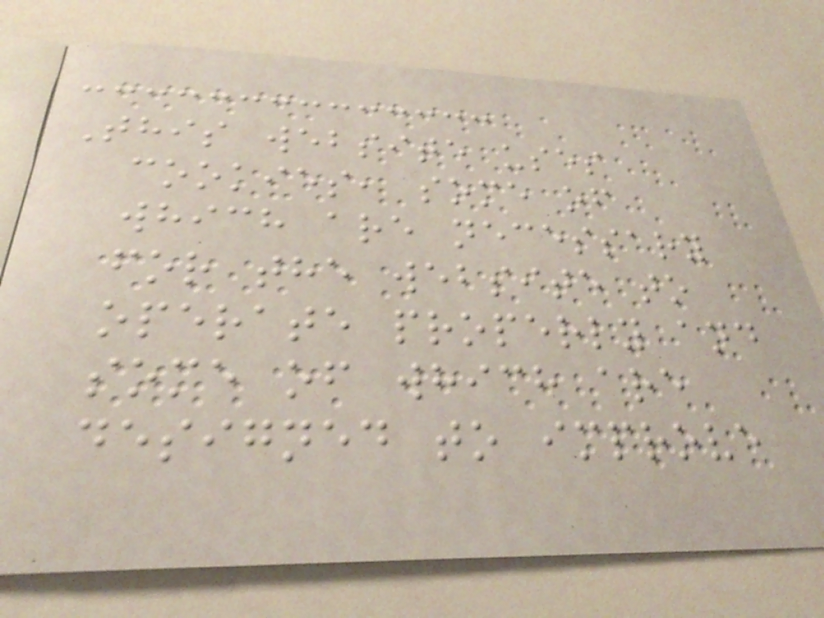This website uses
cookies, some of
which are necessary
for the website to
operate properly and
some of which are
designed to improve
